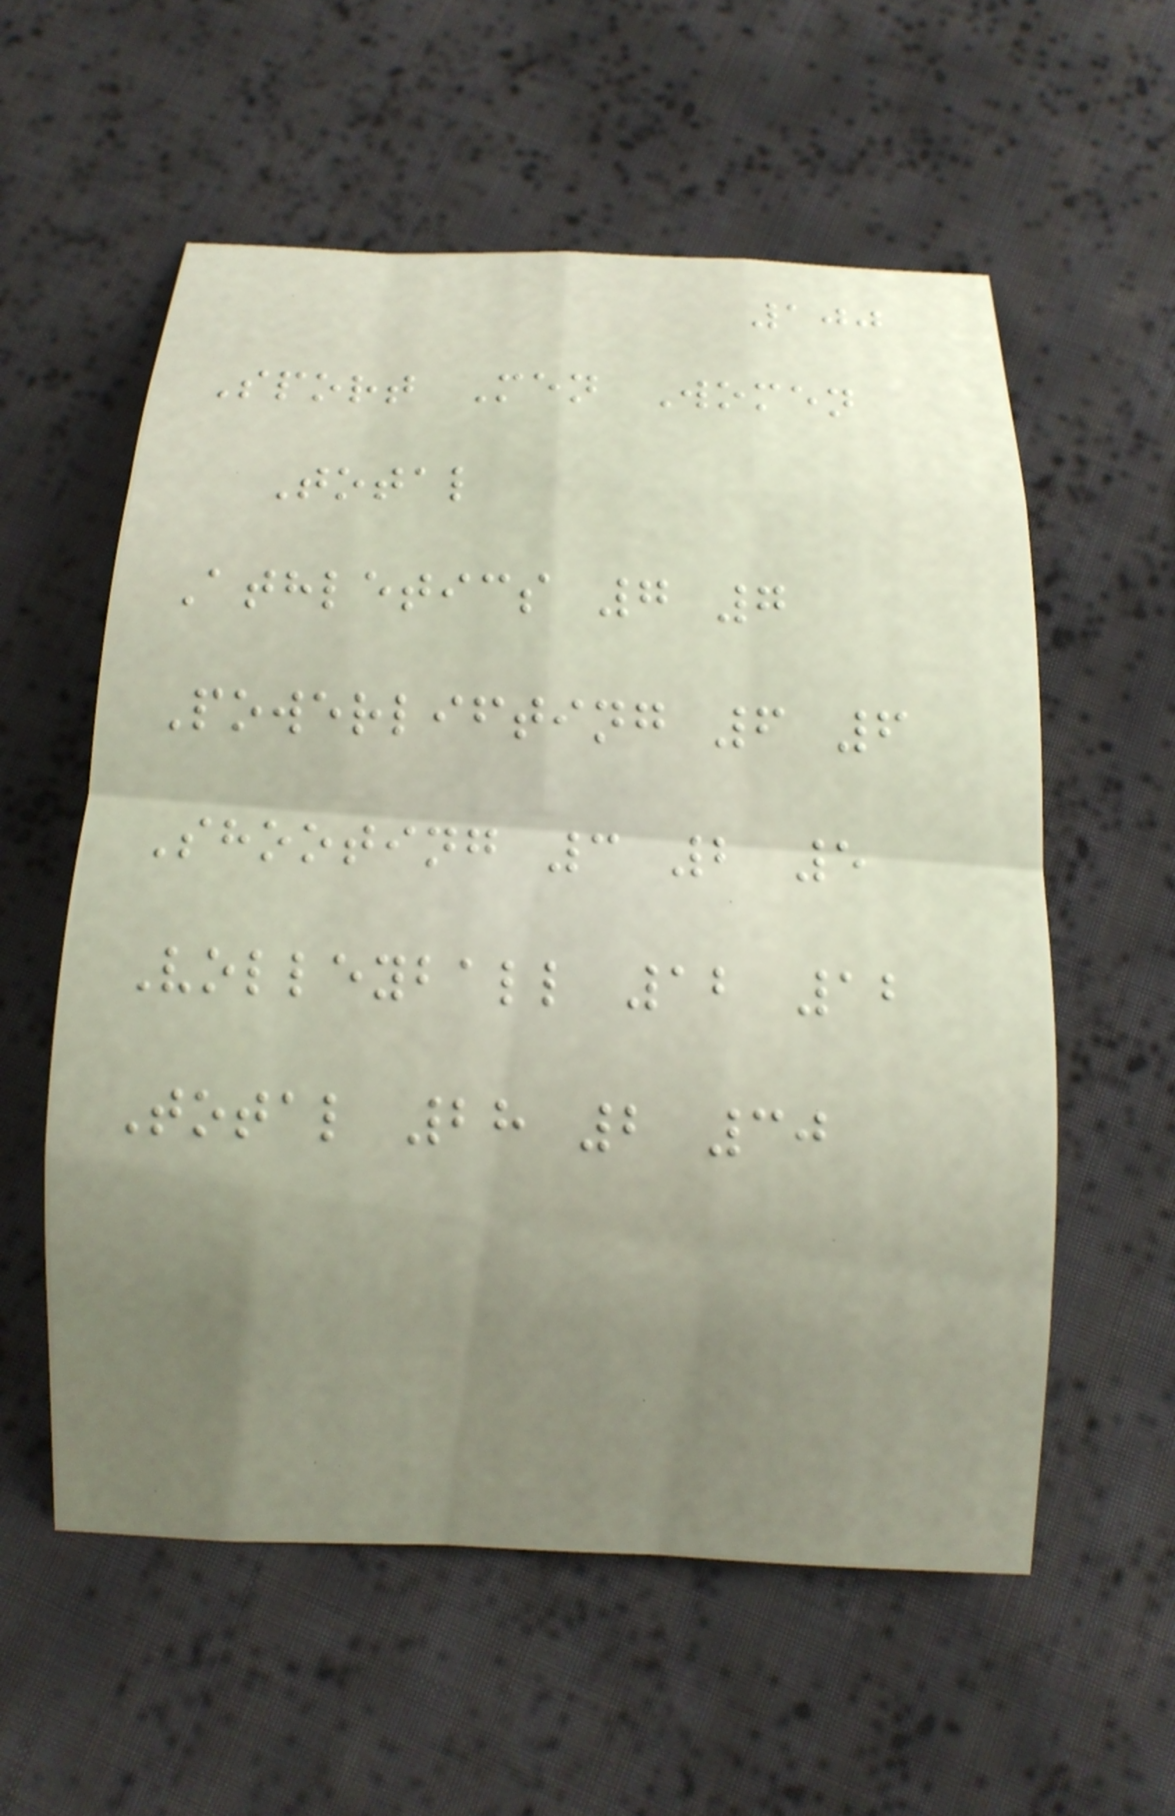100
Sport Men Women
Total
Athletics 7 7
Powerlifting 6 6
Shooting 3 2 5
Volleyball 12 12
Total 28 2 30
